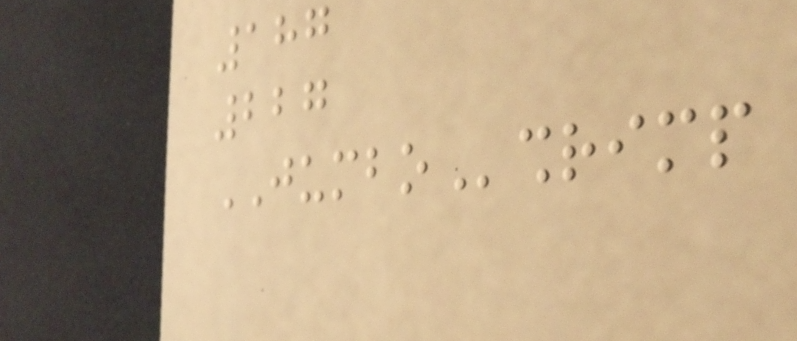187
227
JUMBOshrimp
